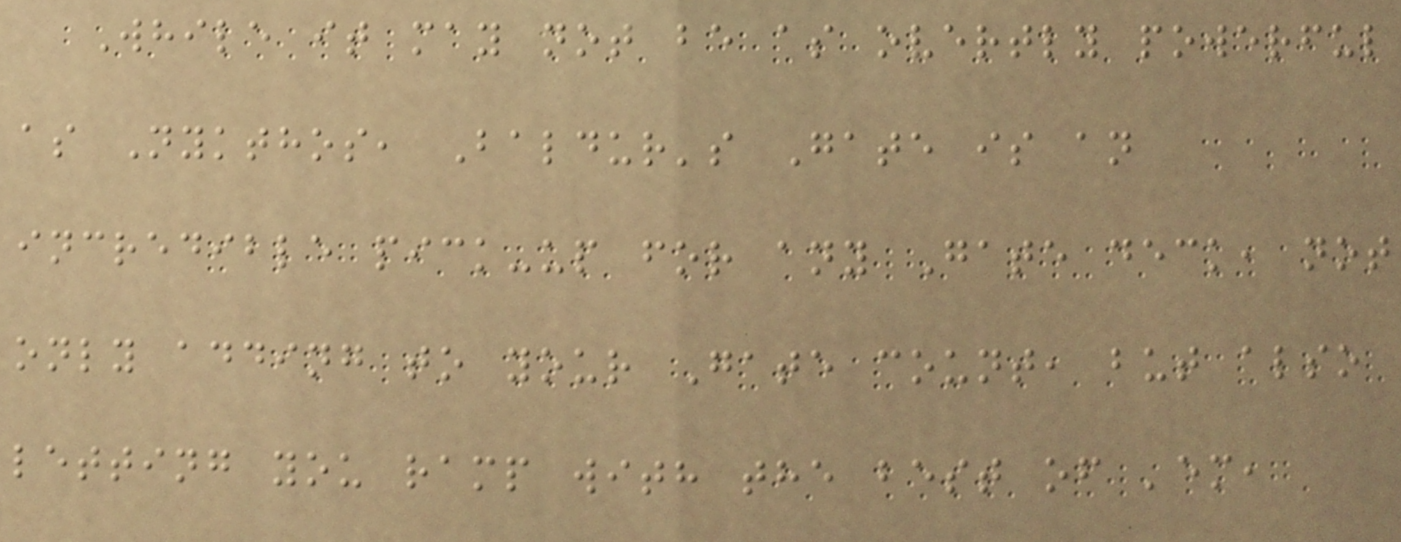While it may not be as overtly powerful
as Nykthos, Baldur's Gate is an
incredible pick-up for any Gate deck, not
only adding to your Gate count, but also
letting you ramp with the best of 'em,
